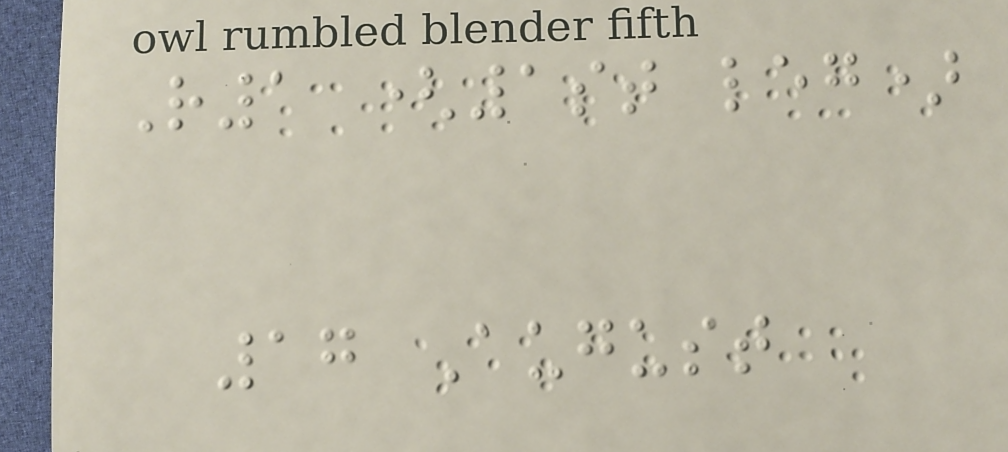R1 (1st leg)
17 August
